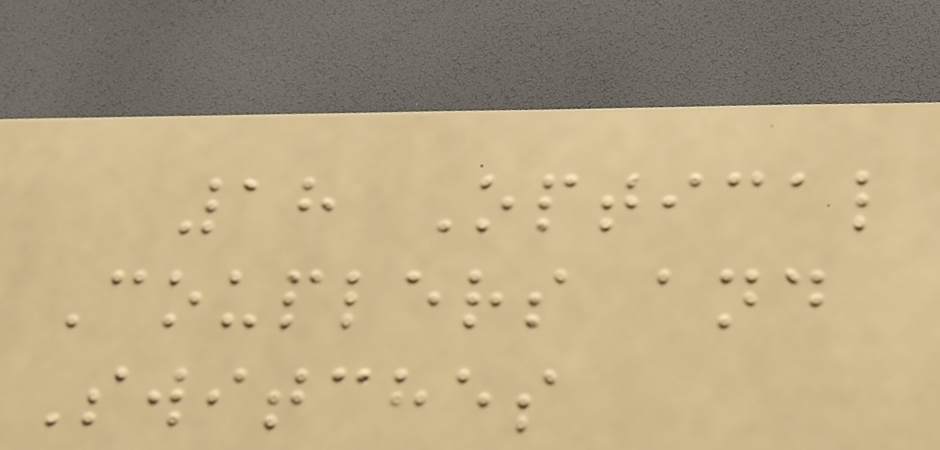18 Optical
Couplers and
Switches
